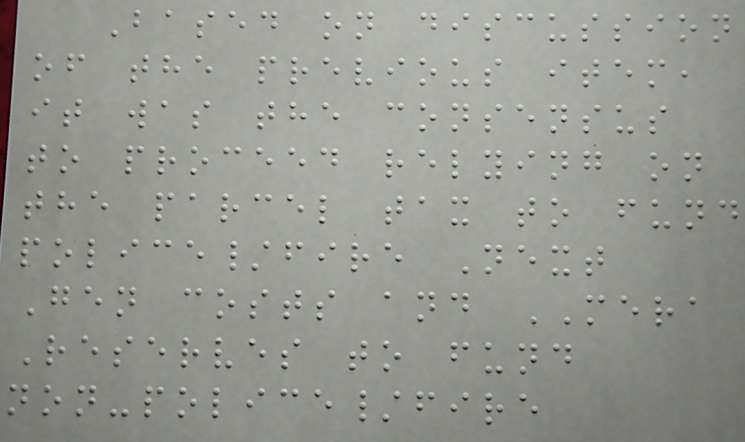Based on discussion
of the previous item,
it was the consensus
to proceed relying on
the parcel tax to fund
police/fire Next
Gen costs and MERA
Reserves to fund
non-police/fire
